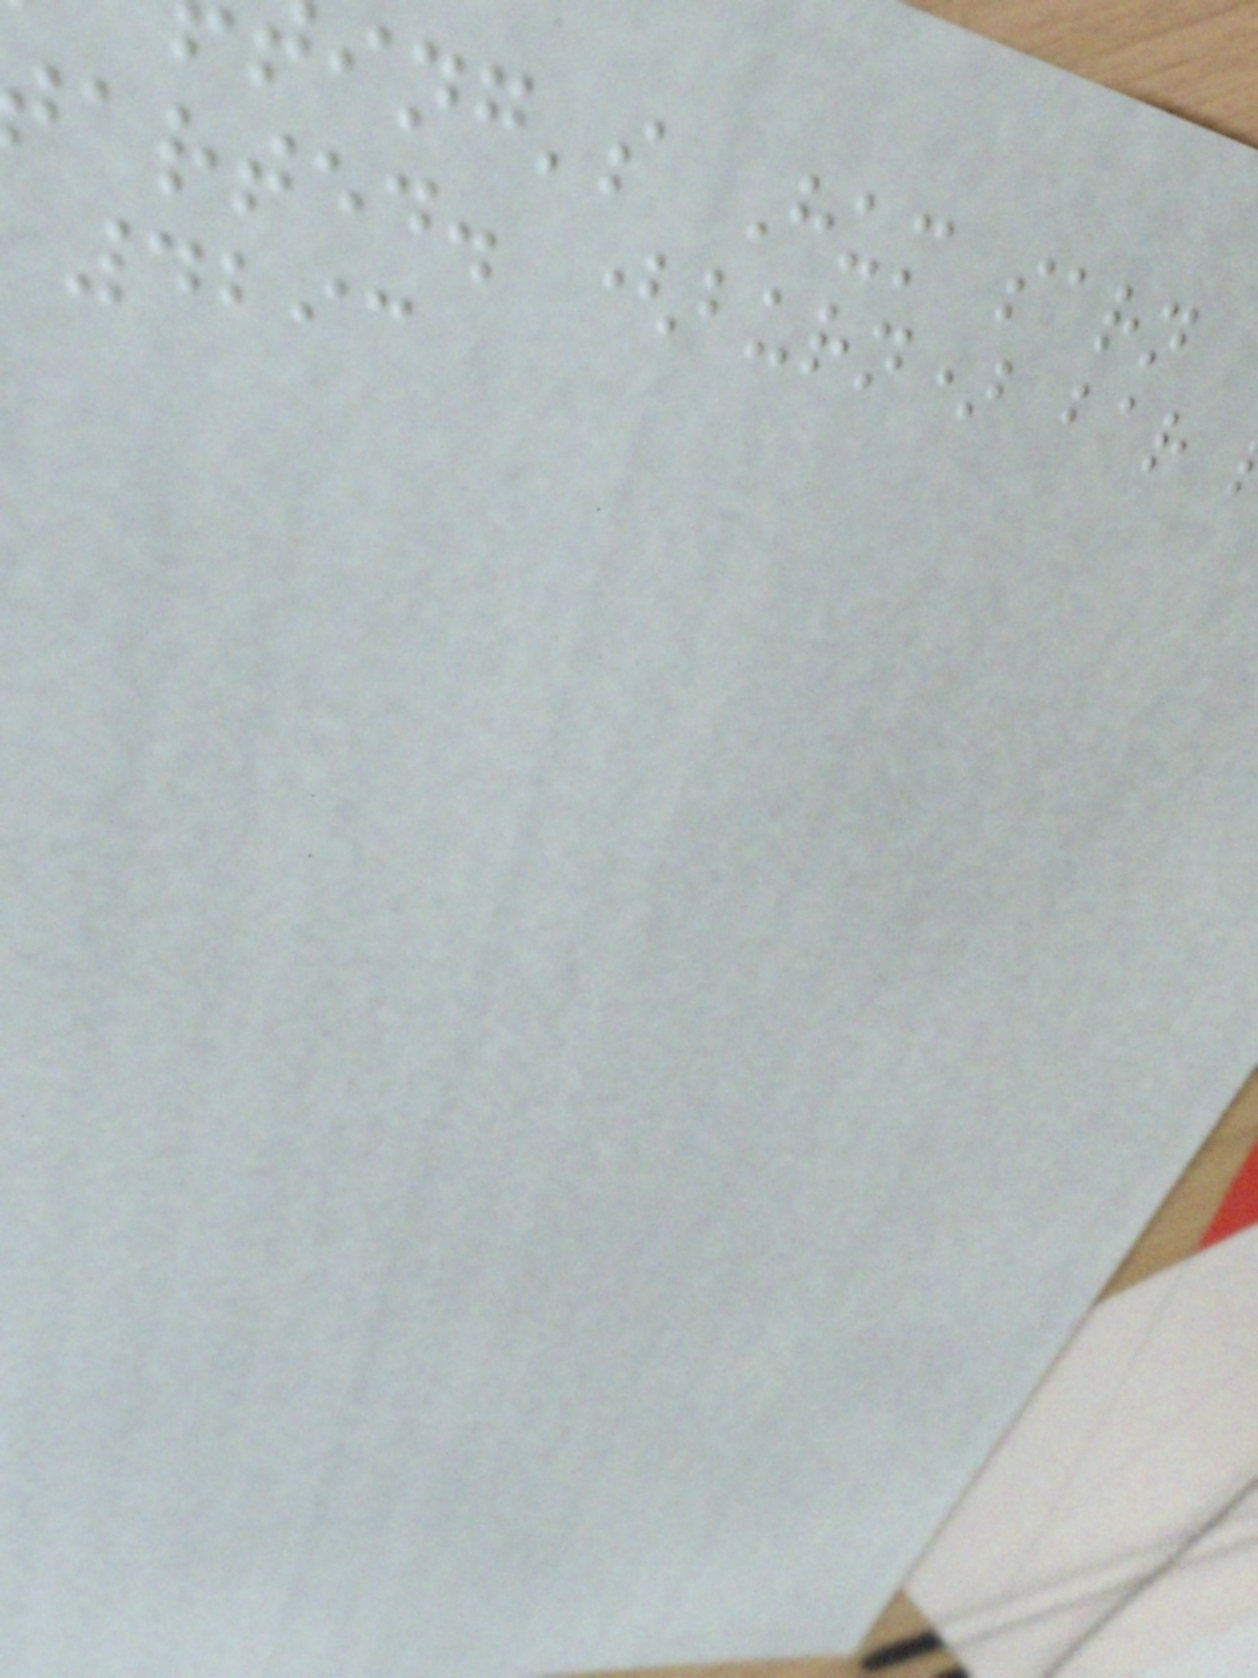ing's Hum sarn
arted. (burn) bar
4293
